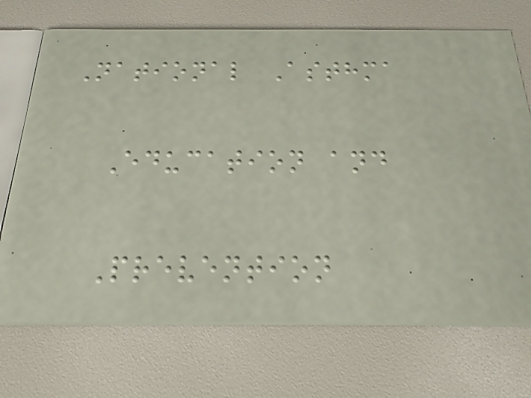National Asthma
Education and
Prevention
